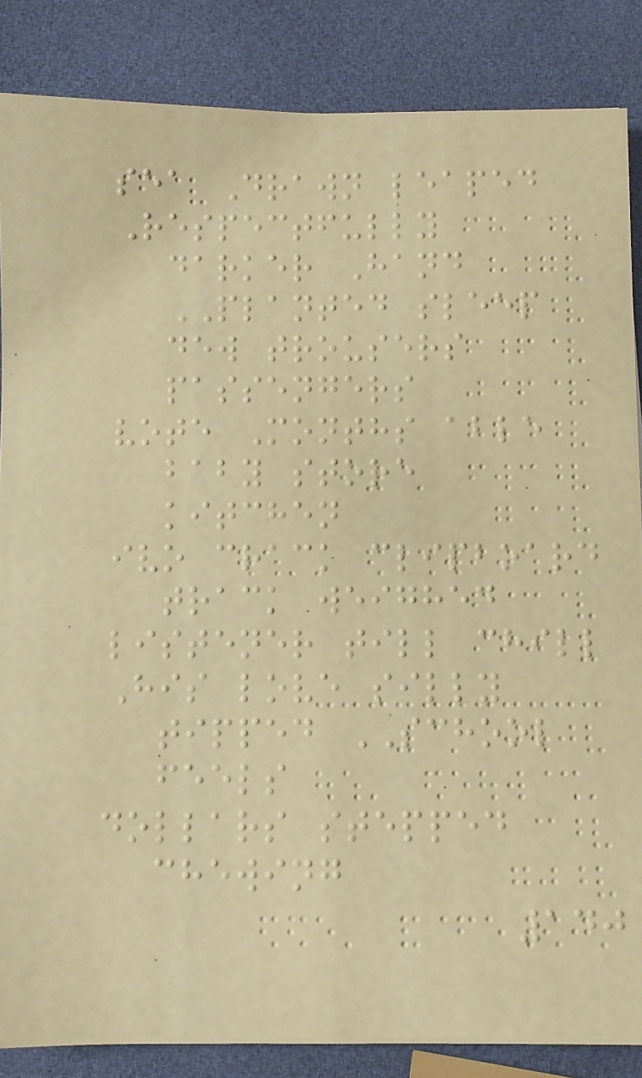sea Drawn leaped
Respectfully
darker Hand
PLANTED sleep
dew trousers
passengers
vote Months able
baby store
kitchen
ivo crack clipboard
track weighed
listener till chill
His love silly
tipped SCHOOL
feels
dollars stepped
chewing
140
